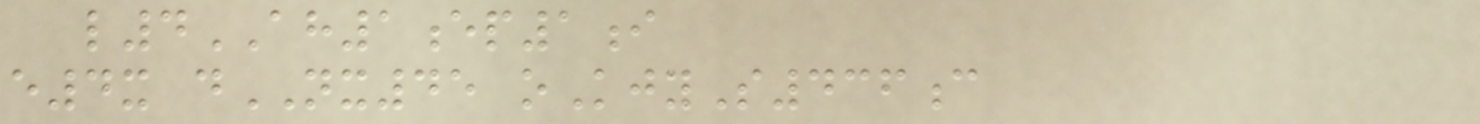l4AH1ep1i
e4x dNX45 oKjyS436c
